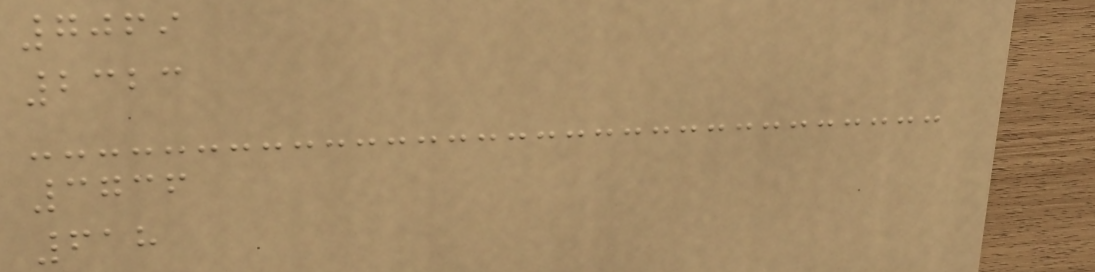7069
2323
3736
618
